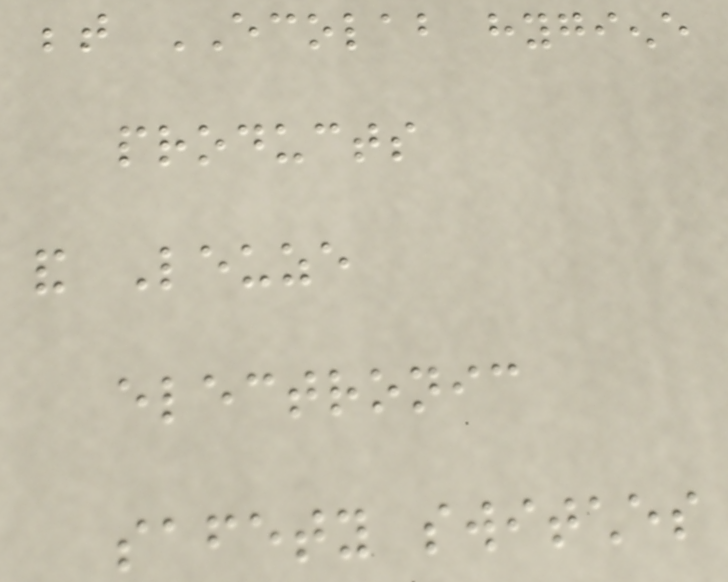between ECOLAB hygiene
products
and Leuze
electronic
safety switches
